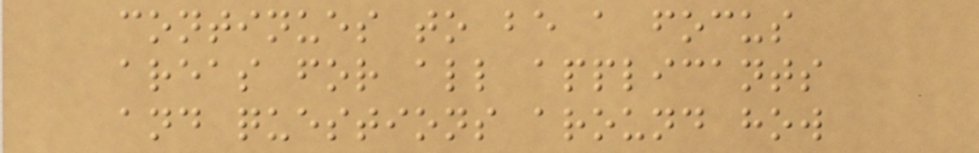continues to be a focus
areas for all applicants
and questions around how
